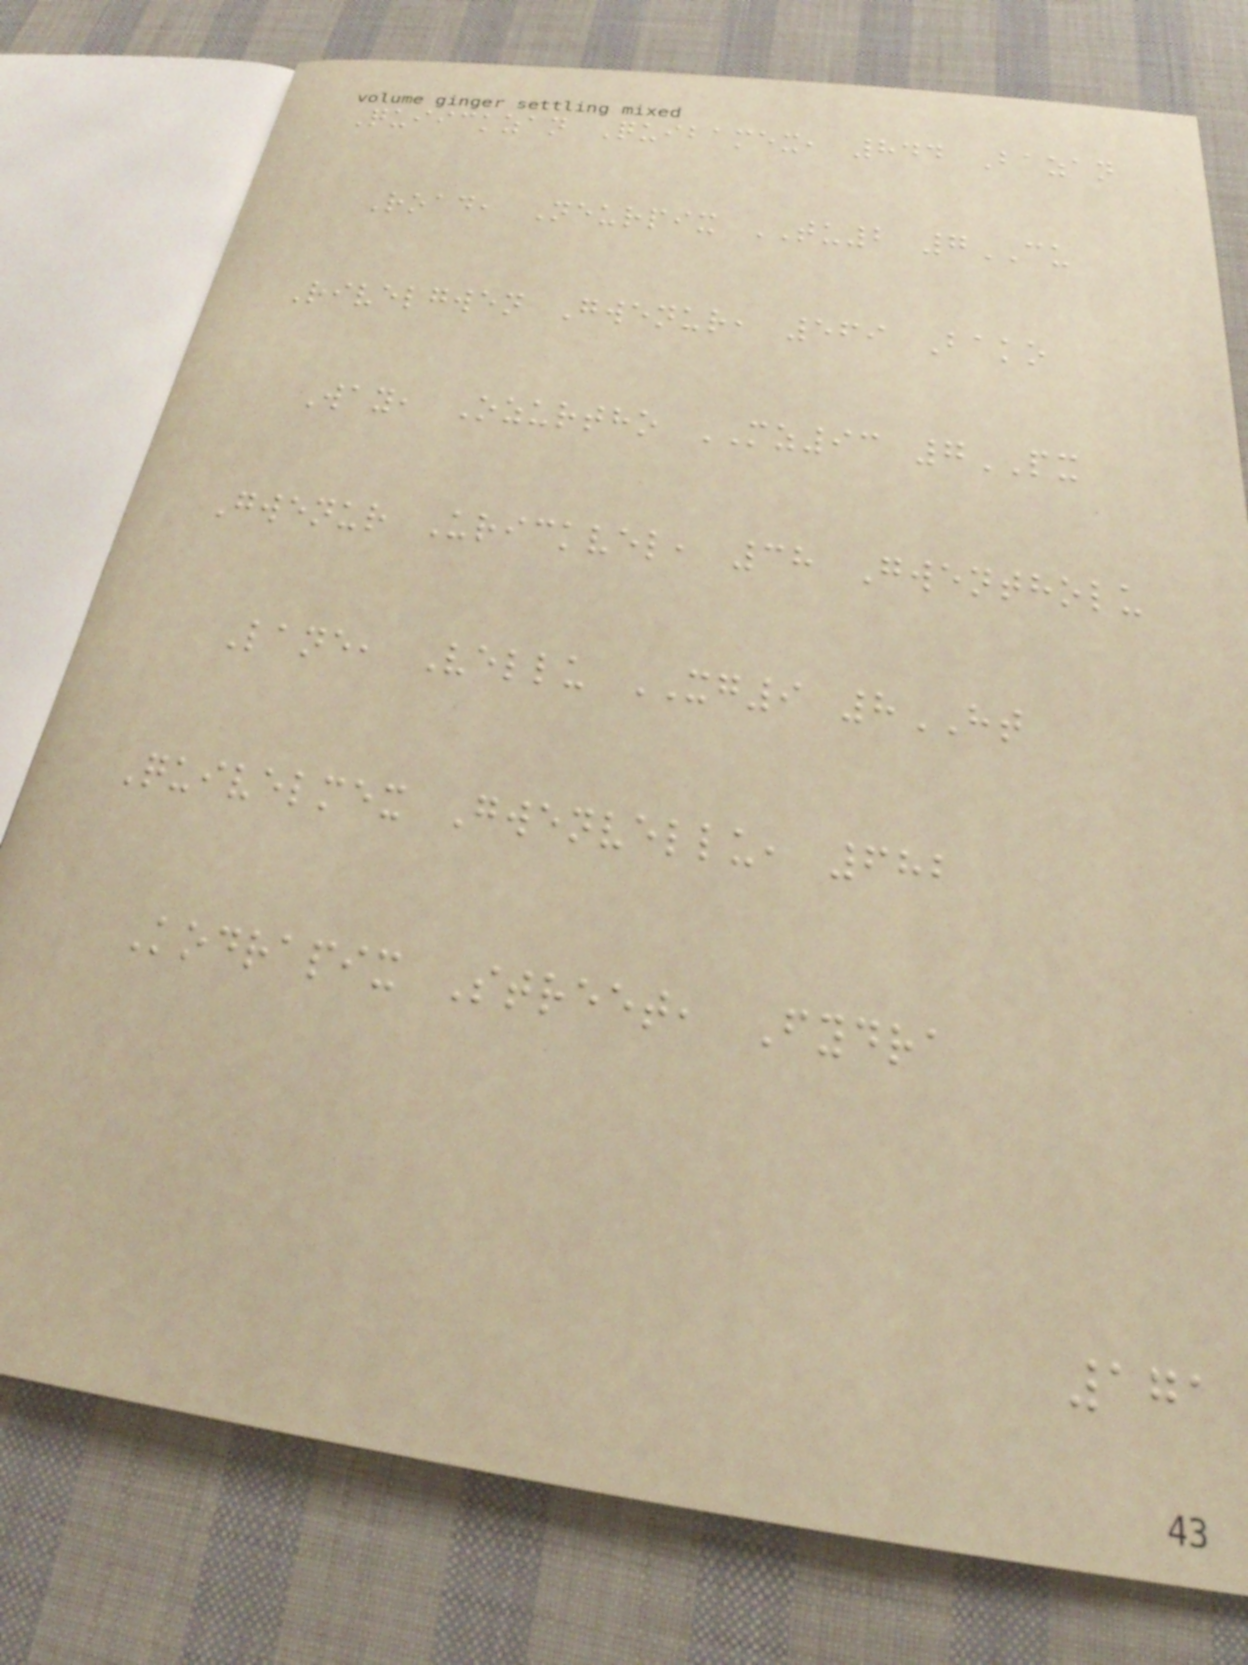Quiickzan Quibamex, 844 Bazan
Road, Neurpix TU2 7CU
Rivelgwen Gwenur, 569 Bako
Way, Ozurtho MZ93 7PX
Gwenur Urickvel, 38 Gwentholu
Lane, Vellu XG9 8HT
Quivelmex Gwenvellu, 682
Kodrapix Street, Fydra
171
